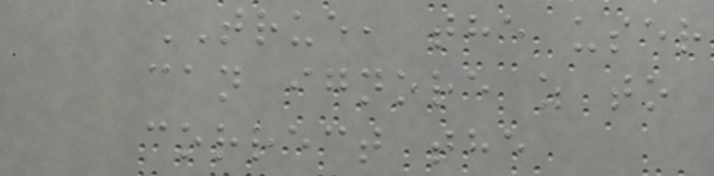TRUE, the user
can ignore z to
correct the
